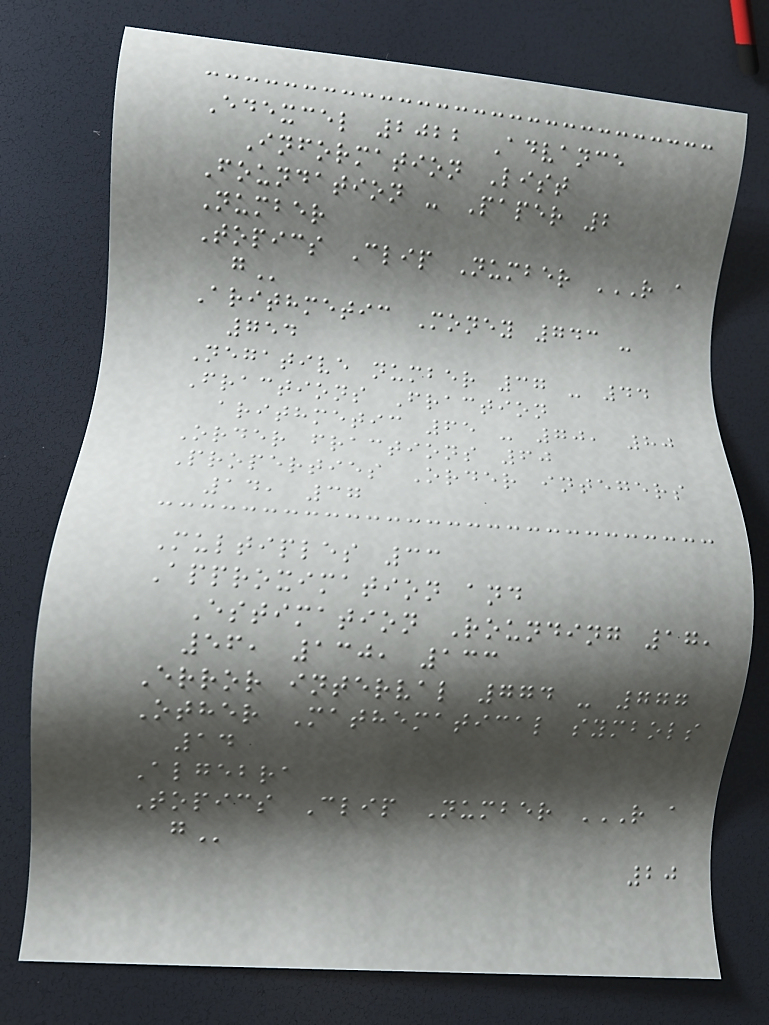Edexcel 2022 Advance
Information List
Foundation - Paper 2
Number
Topics Clip Number R A
G
Arithmetic Money 743 -
754
Negative number 37 - 44
Fractions Fraction
arithmetic 65 - 70, 80
Order fractions 60
Properties Order integers
14, 37
Multiples 33
Approximation and
Estimation Rounding 17,
56, 130, 133
Error interval 774 - 777
Other Mathematical symbols
14
Algebra
Topics Clip Number R A
G
20
